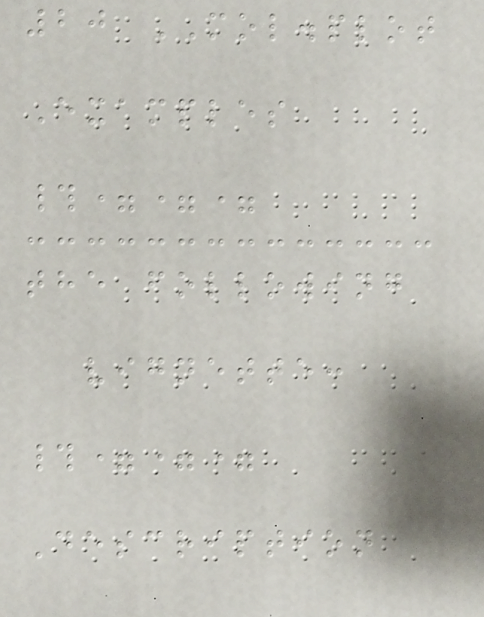20 MOL.plot
Examples
#===
the following
vignette:
#===
Description
